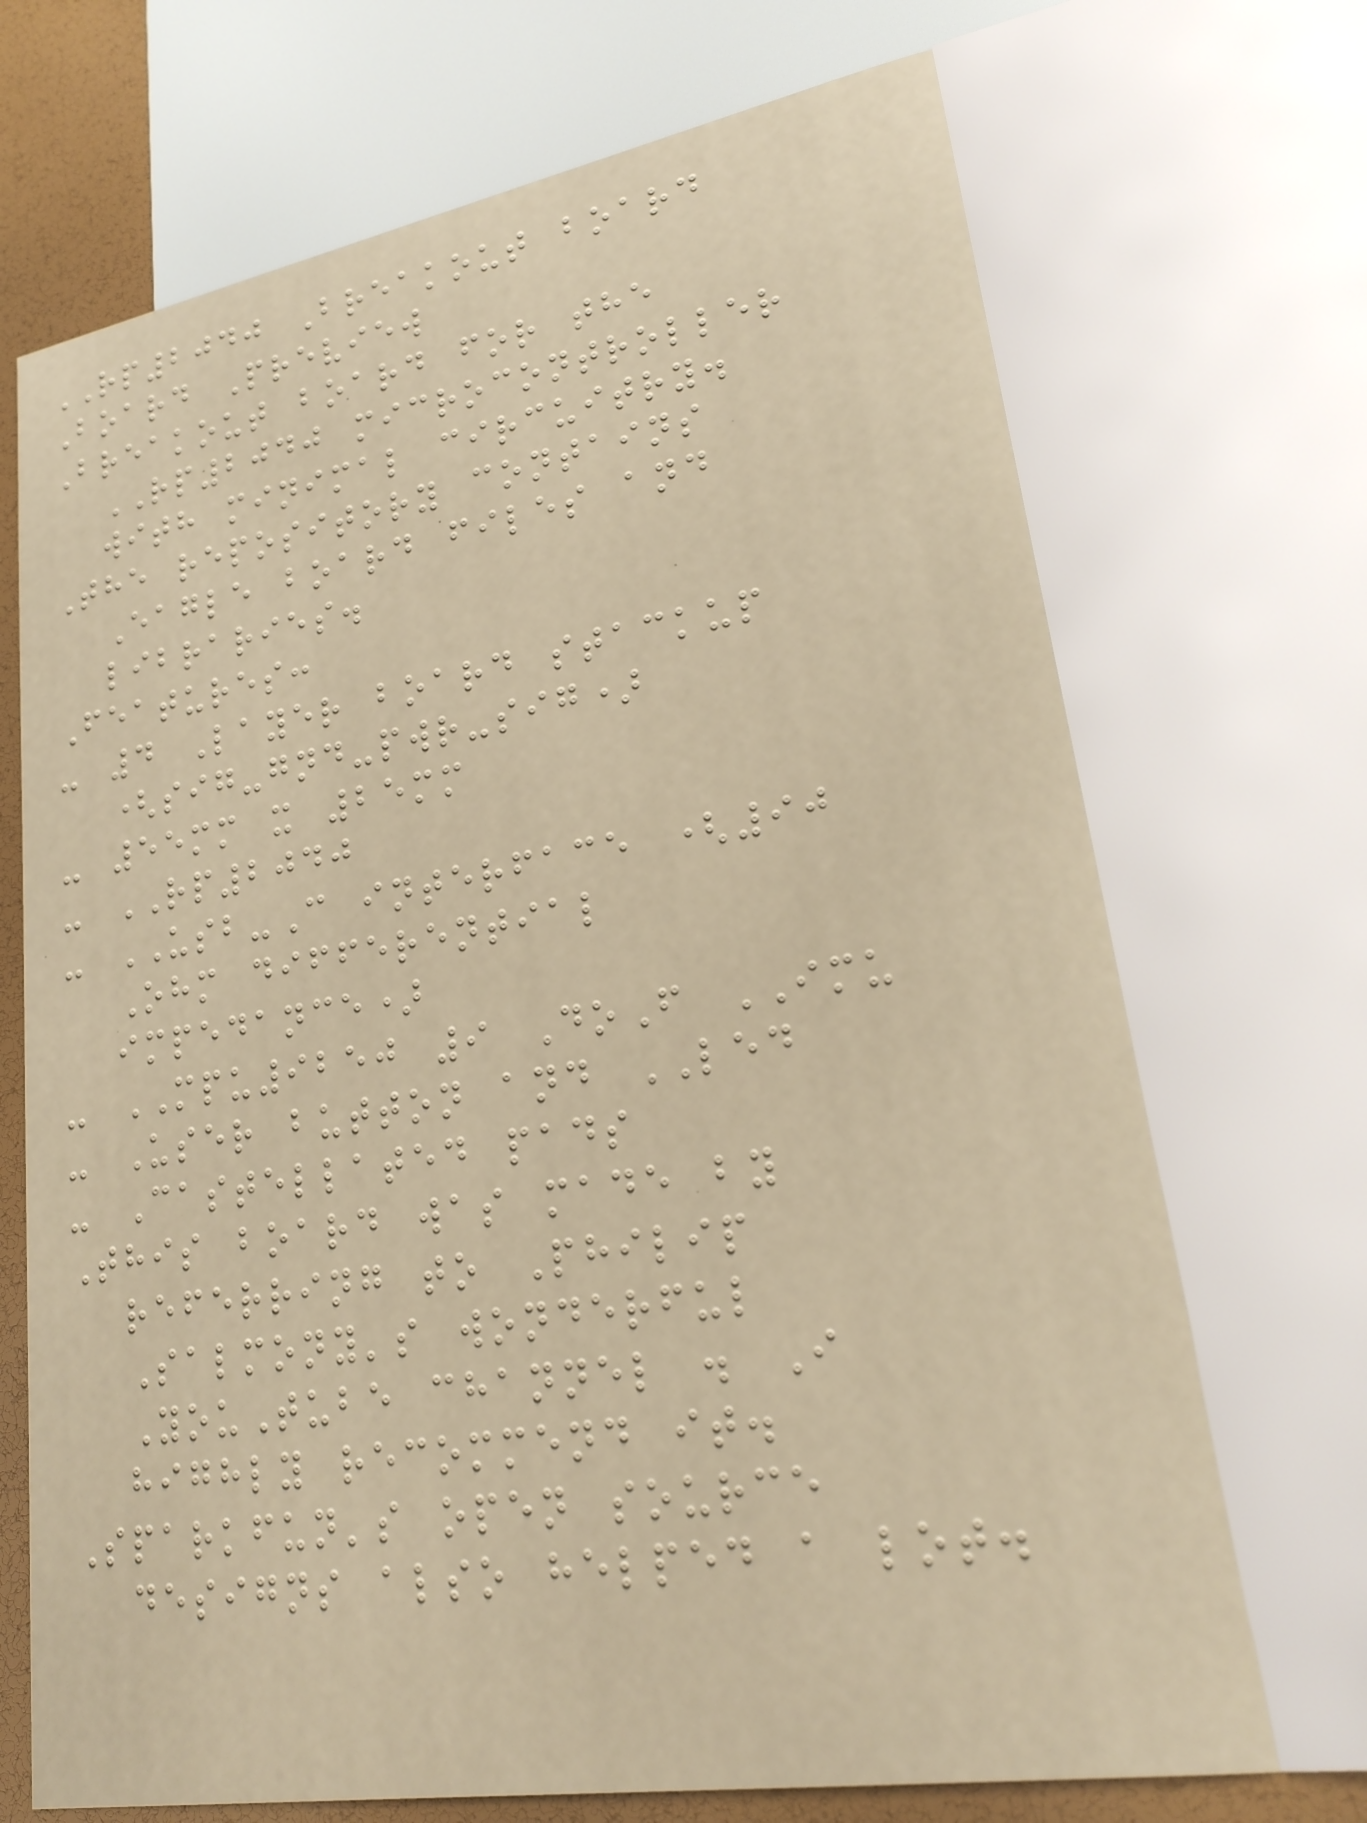RP2040 Breakout board
Board Preview
Breakout board for the
RP2040 microcontroller
with minimal circuitry.
The repository contains
Eagle board files and
libraries.
Features:
- 4 Layer board stackup
(sig-gnd-pwr-sig)
- 55mm x 25mm
- RP2040
- USB-C interface (90
Ohm differential
impedance)
- MPU9250 9 DoF IMU
- User button and LED
- Castellated pads
This board was made by
referring to Philip
Salmony's wonderful
YouTube channel . I
highly recommend it.
Sparkfun's open source
designs also helped a lot.
